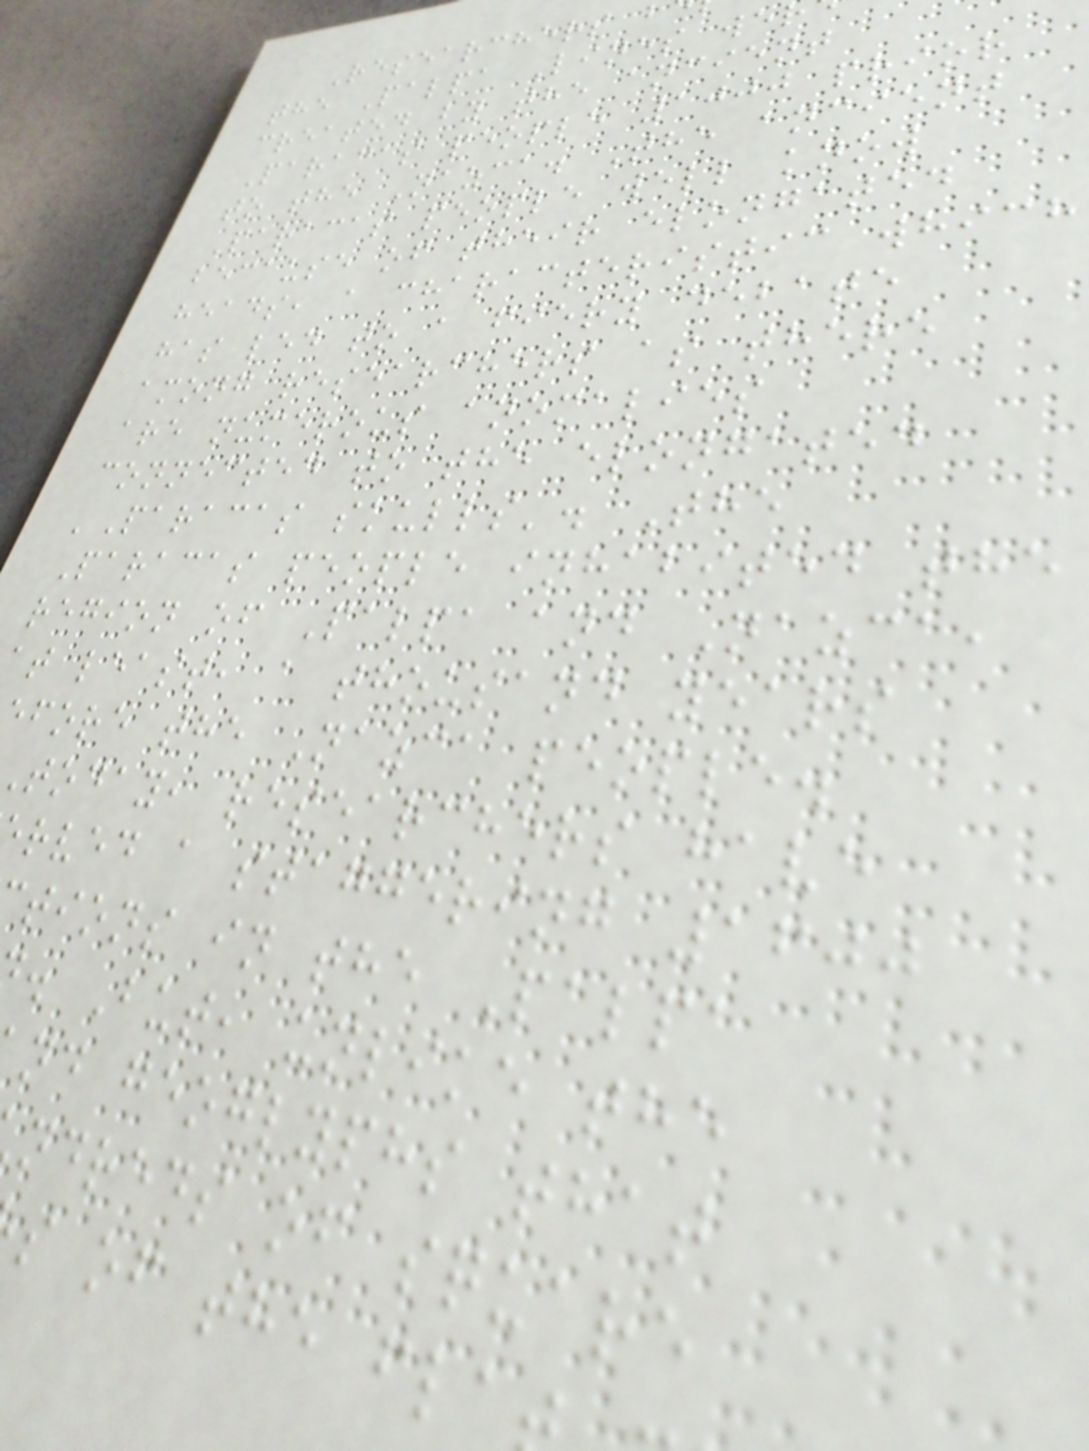Researchers
the Palpa Lines we
created by the ancient
Paracas people 1000 prior
to the Nazca. The ancient
Paracas people well know
because of their elongated
heads, a characteristic which
has led to a fiery debate
among researchers as there
are numerous anomalies
connected to the elongated
'Paracas skulls'. The
Paracas people inhabited the
region of Palpa and Nazca,
at least, a thousand years
fore the Nazca people.
today, researchers have
rved a staggering 1600
tions in the Palpa
. But, unlike the
nd geoglyphs that
ndreds of square
s of the fla
